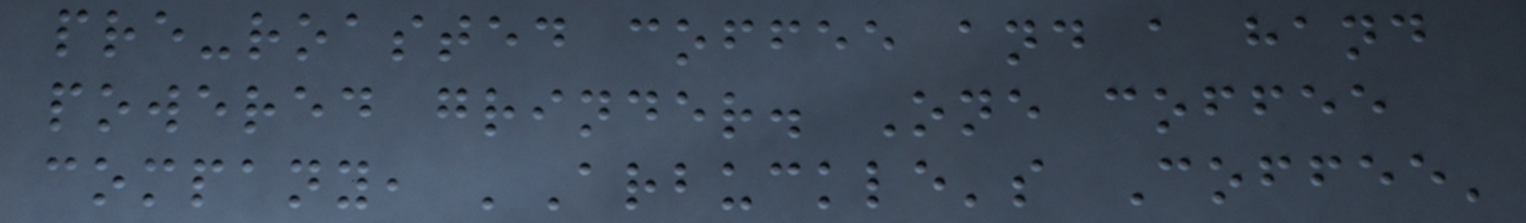pre-roasted coffee and a hand
powered grinder. One coffee
company, 'Arbuckle's Coffee'
